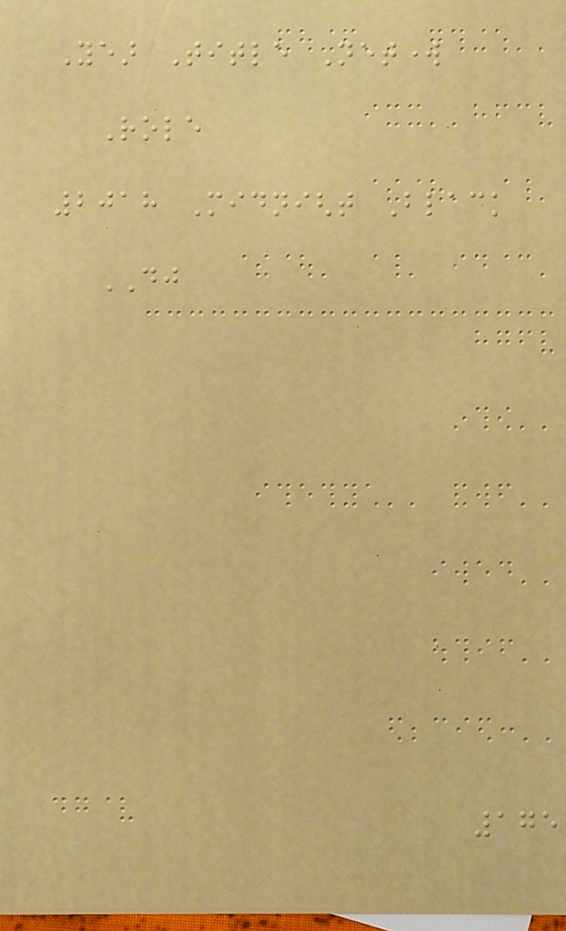Year Title Network
Role
2018 Midnight Black
DJ
175
